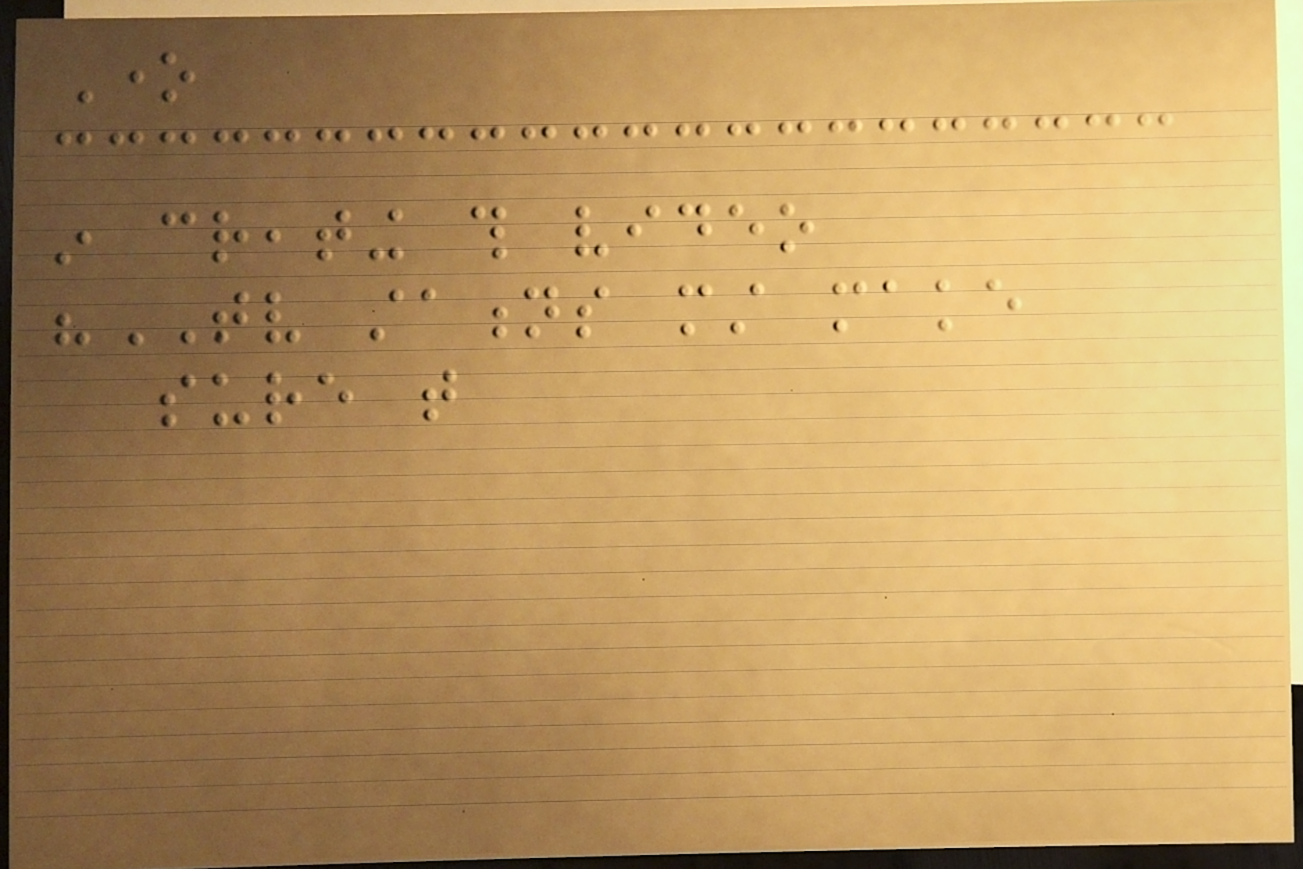One
in creating this video
"TV stations must make
sure that
